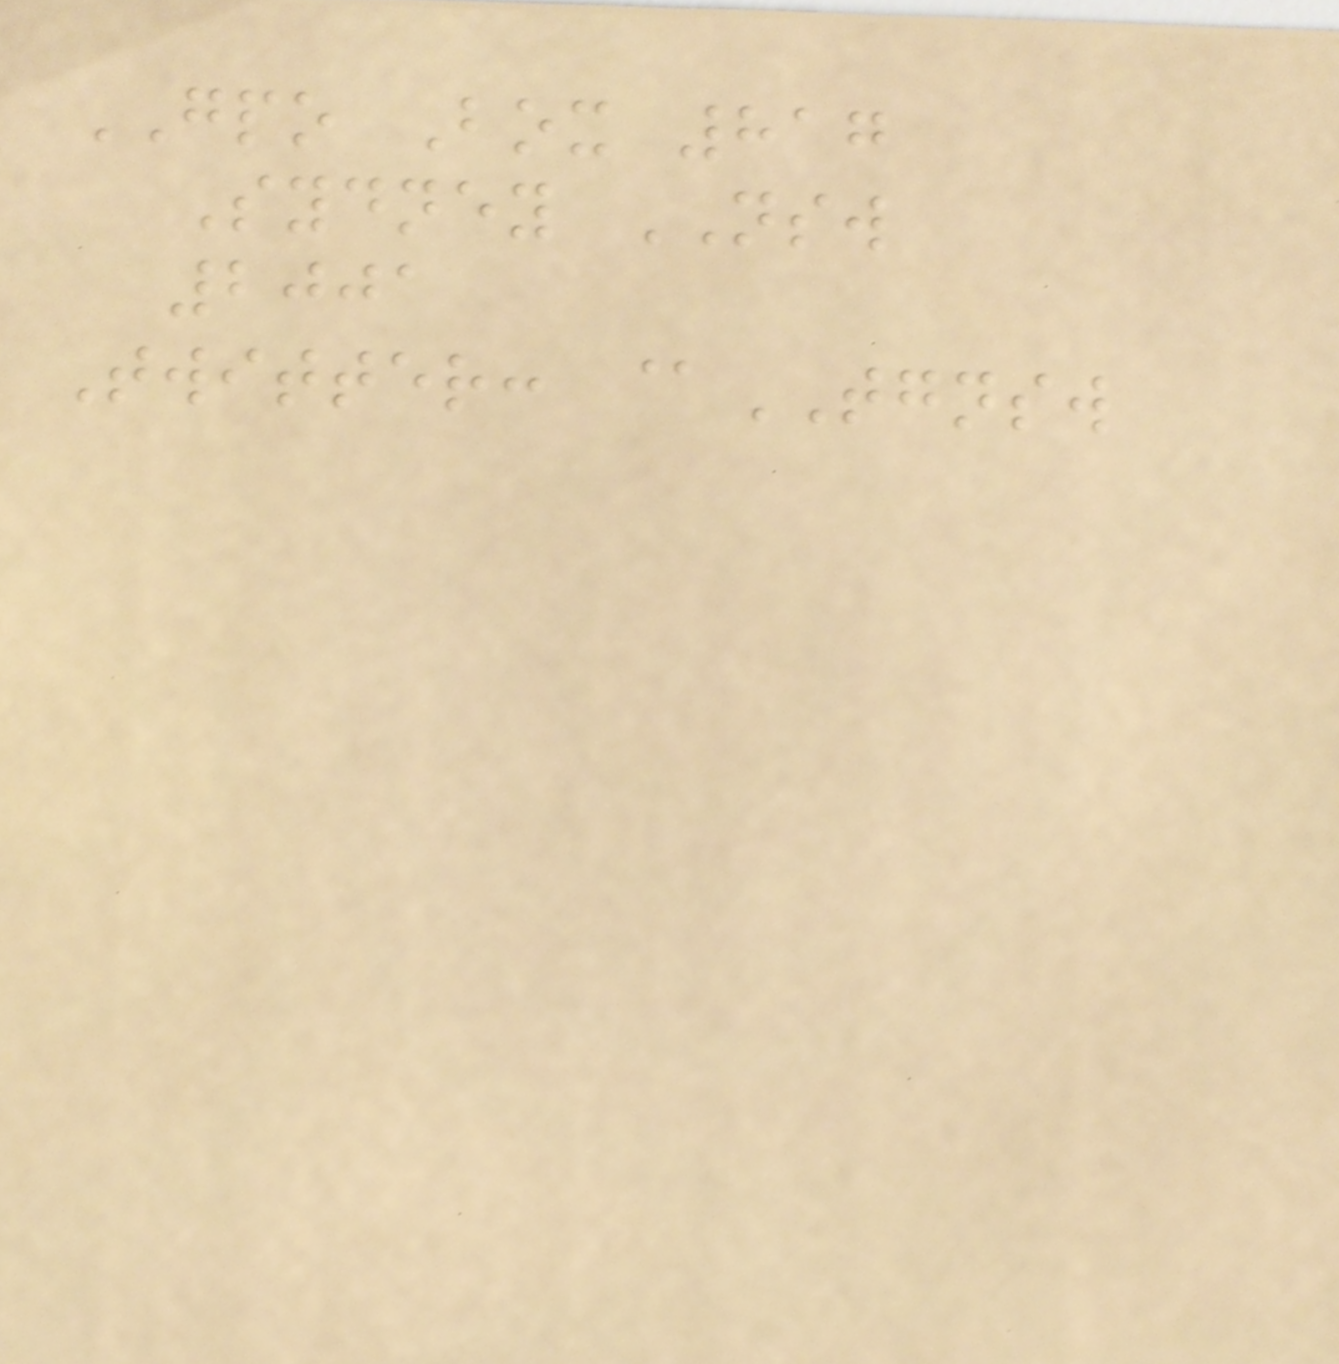GPO Box 817
Sydney NSW
2001
Twitter: @TGNSW
